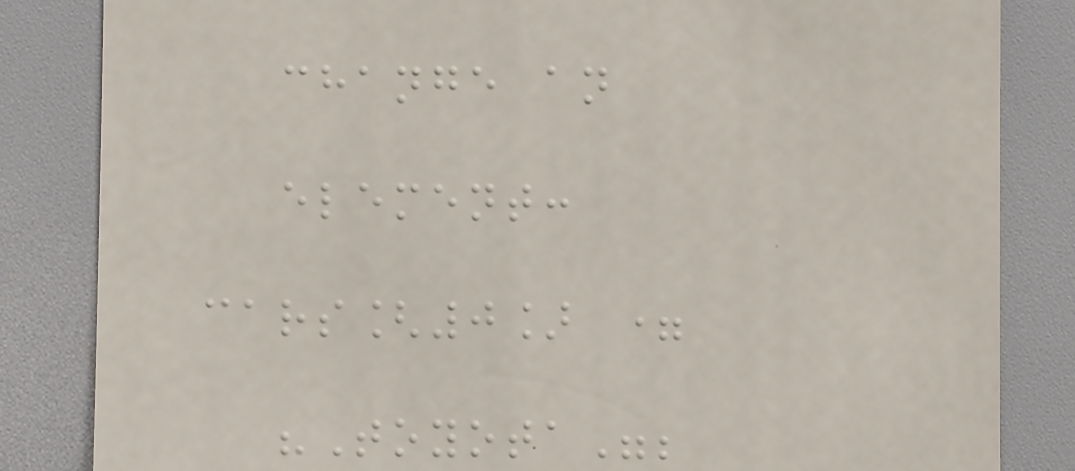change an
element:
cars[0] =
"Toyota";
